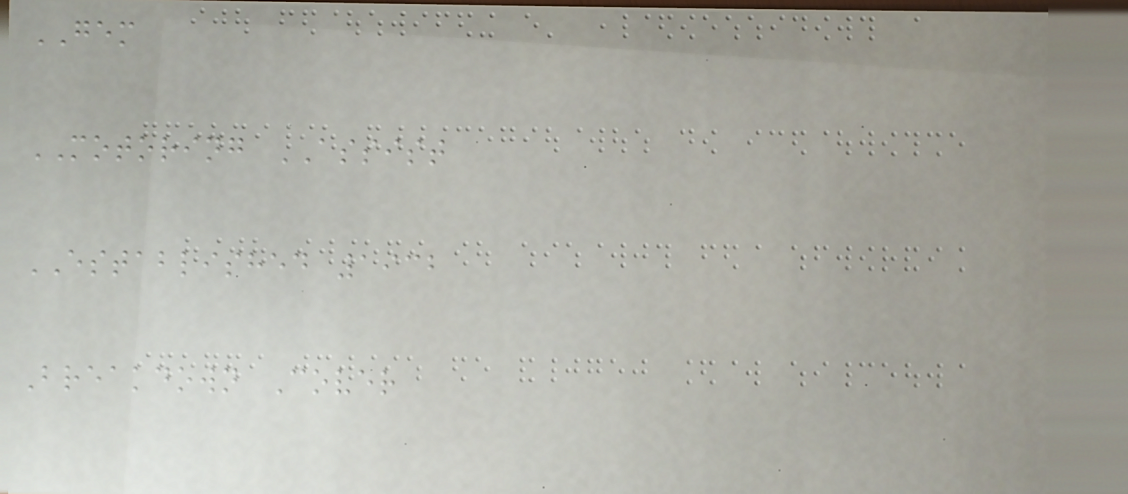GEM
MOTORING ASSIST
ESTABLISHED 1932
Breakdown Cover
